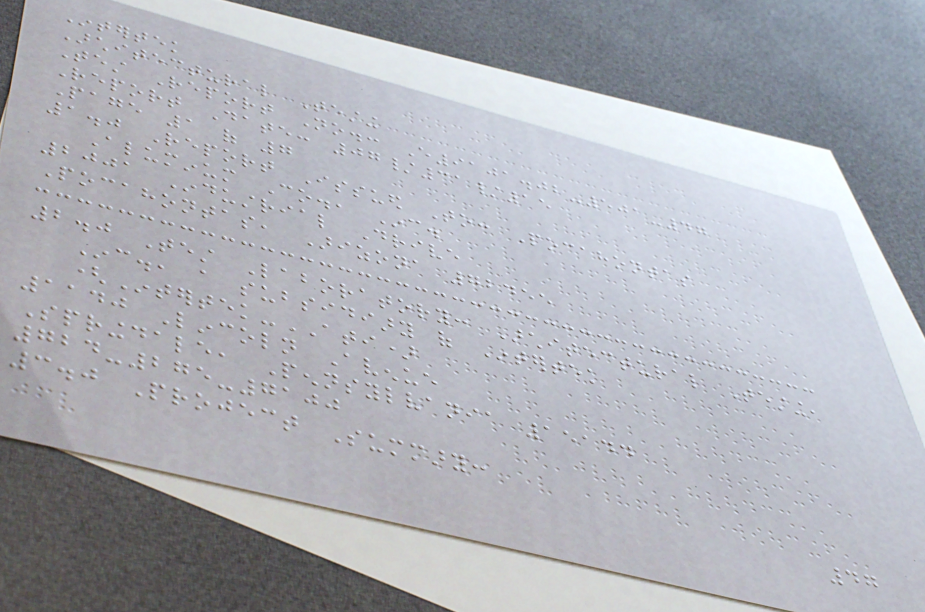Intertek
Architectural Testing
Test Report No.: E9101.02-501-47
Report Date: 07/31/15
Page 1 of 7
1.0 Report Issued To: Pocahontas
Aluminum Co., Inc.
2001 Industrial Drive
Pocahontas, Arizona 72455
2.0 Test Laboratory: Architectural Testing,
Inc., a subsidiary of Intertek
(Intertek-ATI)
1140 Lincoln Avenue
Springdale, Pennsylvania 15144
724-275-7100
3.0 Project Summary:
47
